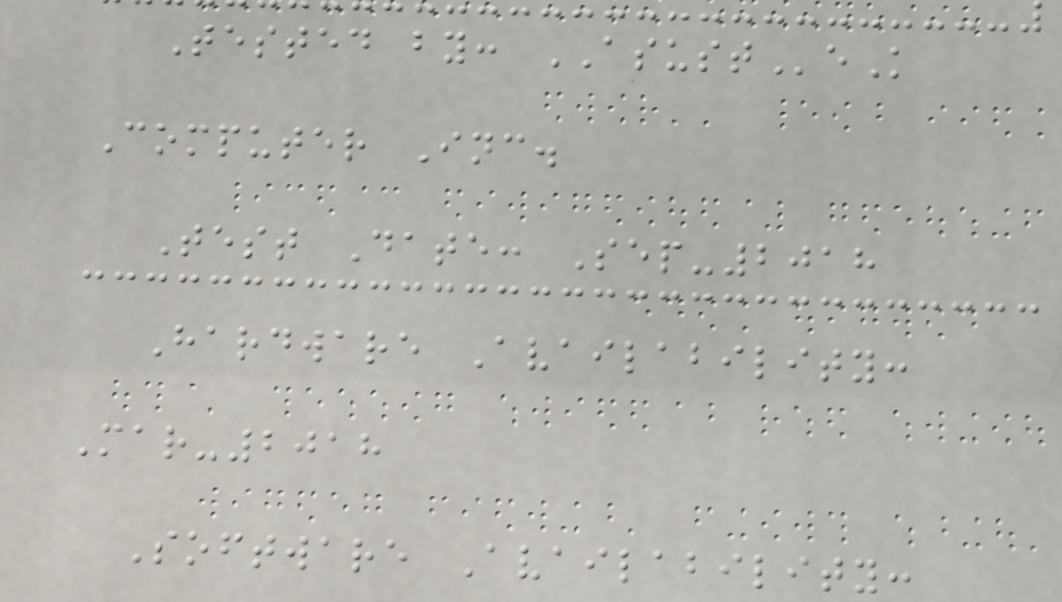Tested by: ASUSTeK
Computer Inc.
Test Date: Sep-2018
Hardware Availability:
Mar-2018
Software Availability:
